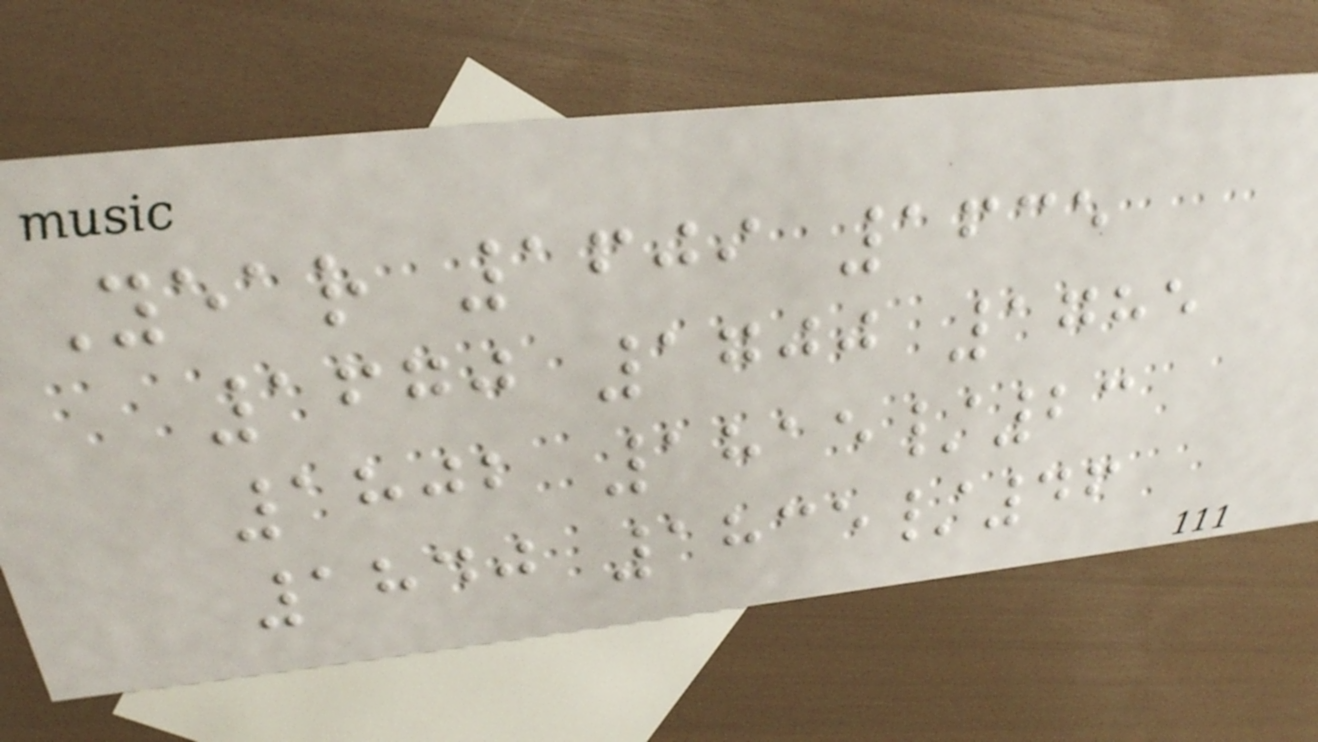Year 1609 1635
1670 1700 1785
1802 1815/23
1840 1835/46
